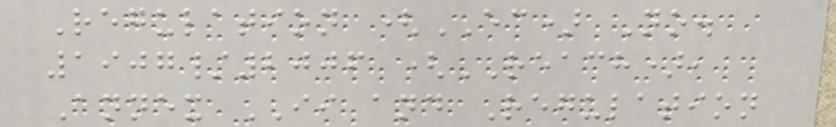Regulation (EC) No.
1907/2006 (REACH),
Annex II and Regulation
